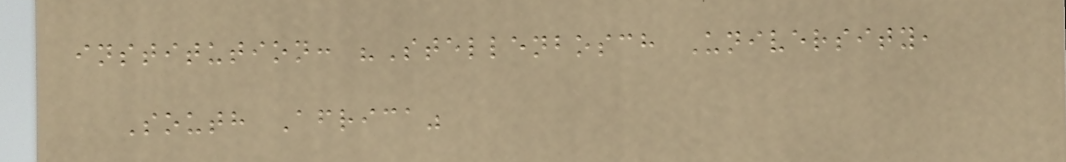institution: "Stellenbosch University,
South Africa"
